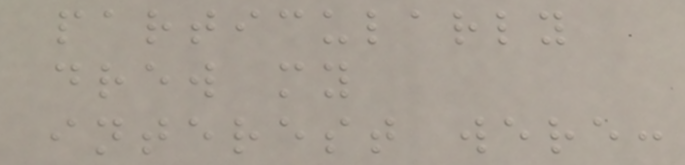particularly
drew my
interest were:
